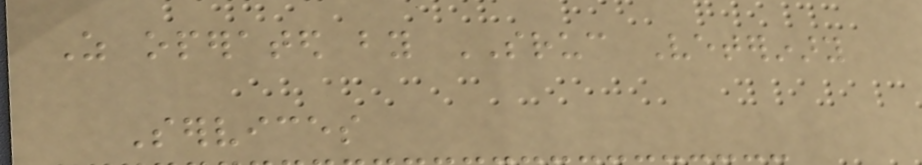As operated by SRUC Veterinary
Services
